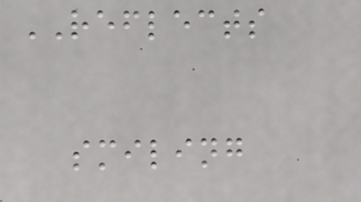REFLECTS
smiling
